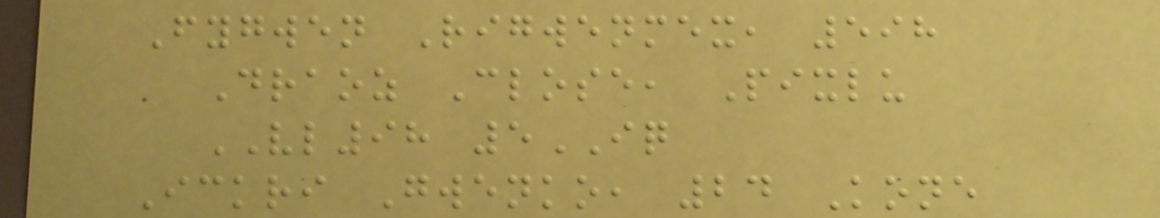Fygwen Rigwenmex, 598
Draoz Close, Pixlu
VL98 5IQ
Ickri Gwenko, 24 Kone
